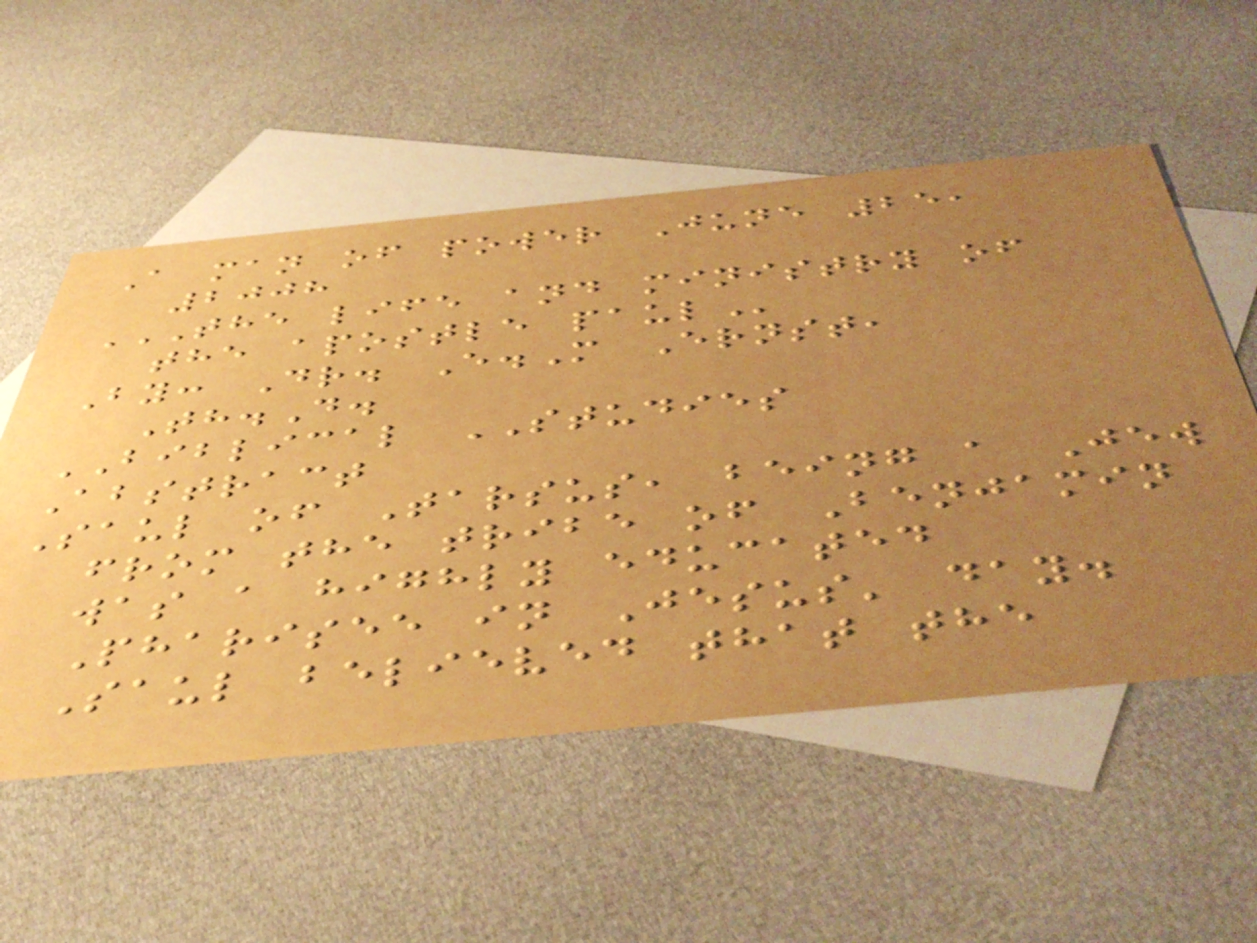A man of power June 25,
2008
THE LIFE AND MINISTRY OF
THE APOSTLE PAUL
By: Dr. E.M Ernst,
Th.D.
BIBLICAL STUDIES
Abstract
Saul of Tarsus, being a Jew
from the tribe of Benjamin
was a highly educated
Pharisee in Jesus' day.
Saul believed that the
